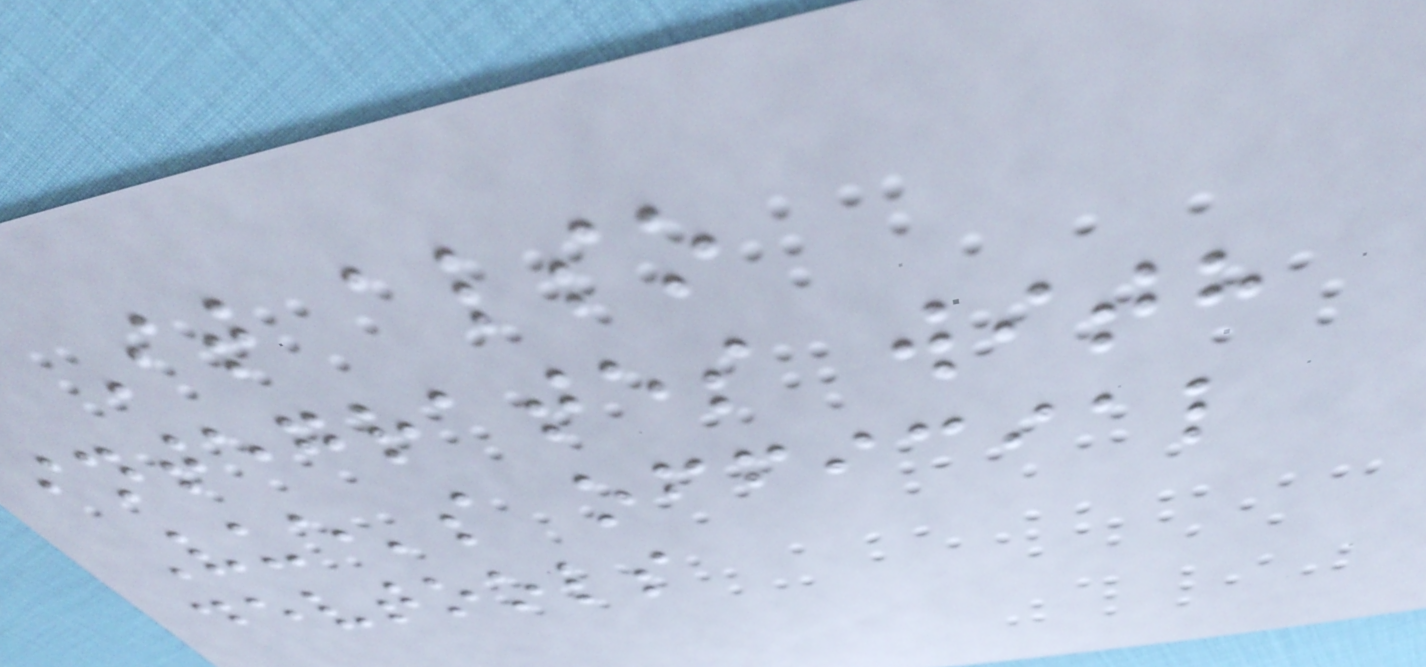It also
integrates with
Vue's official
devtools
